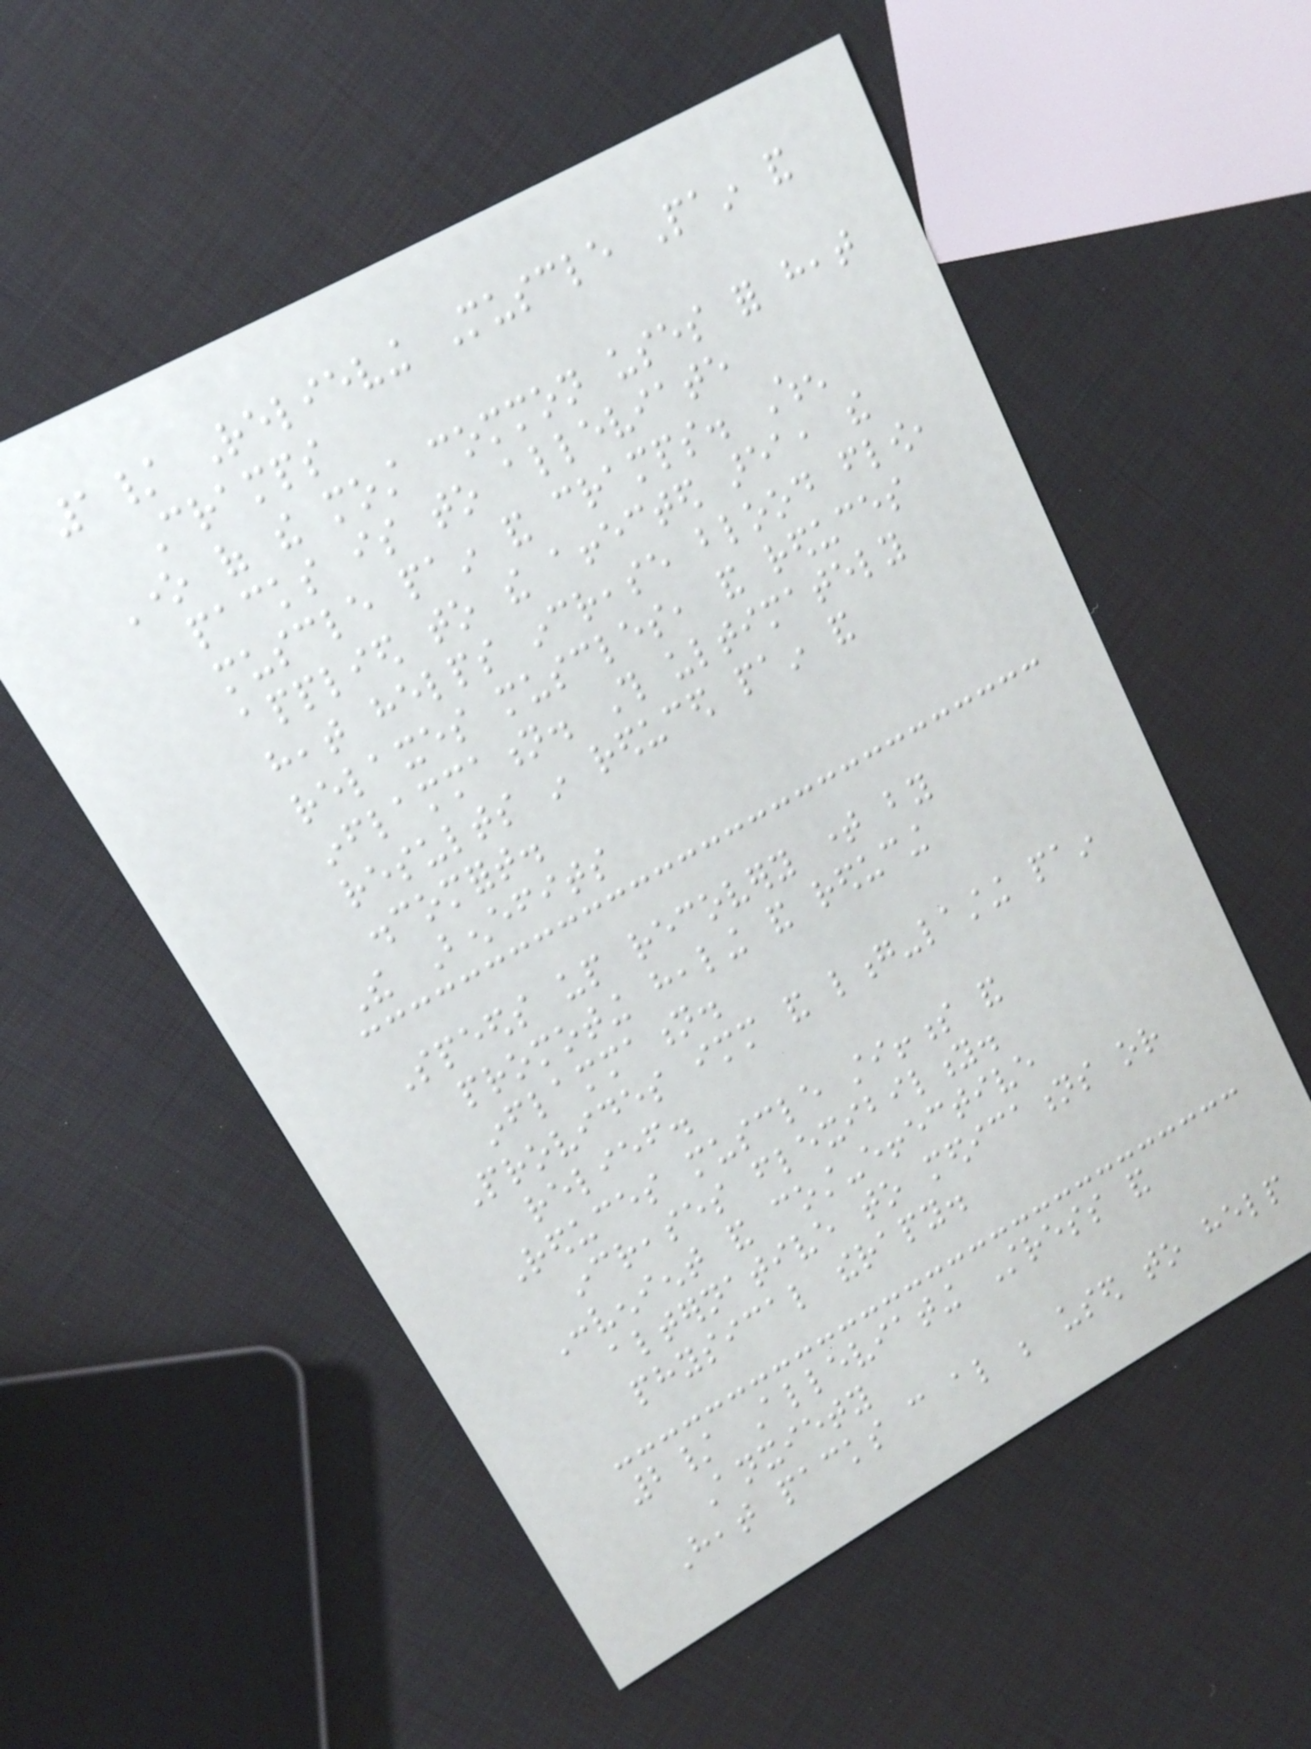1/ Relieving Muscle Pain and
Cramps
One of the most common uses for heat
packs is to alleviate
muscle pain and cramps. When
applied to the affected area, the
heat helps increase blood flow,
relaxes muscles, and reduces
inflammation. This ultimately
results in reduced pain and
discomfort.
The Benefits
Speeds up recovery time by
promoting healing and reducing
inflammation.
Provides immediate and long-lasting pain
relief.
Reduces muscle stiffness and
increases flexibility.
Convenient and cost-effective
alternative to medications or
physical therapy.
2/ Alleviating Stress and
Anxiety
Heat packs can also be used to help
